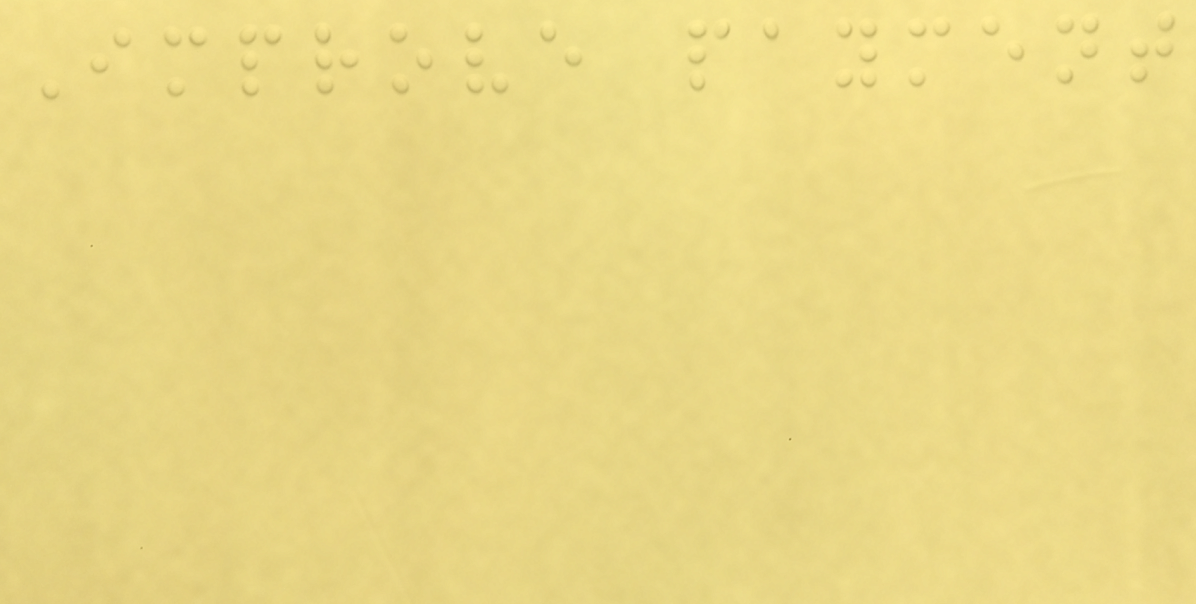Improve payment
